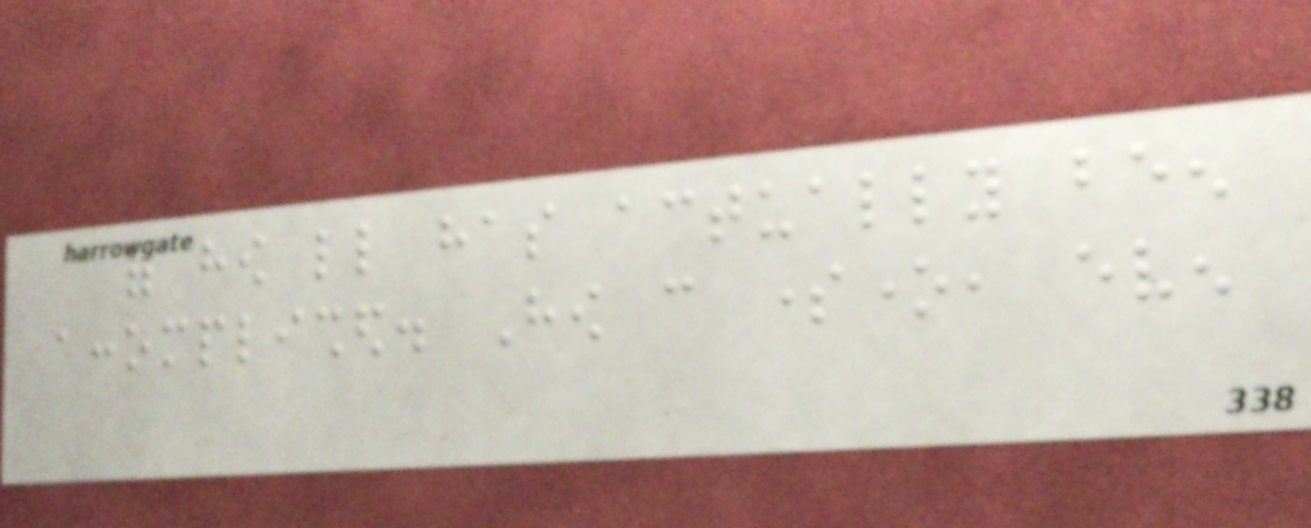of how little has actually been
accomplished. How can someone, even
